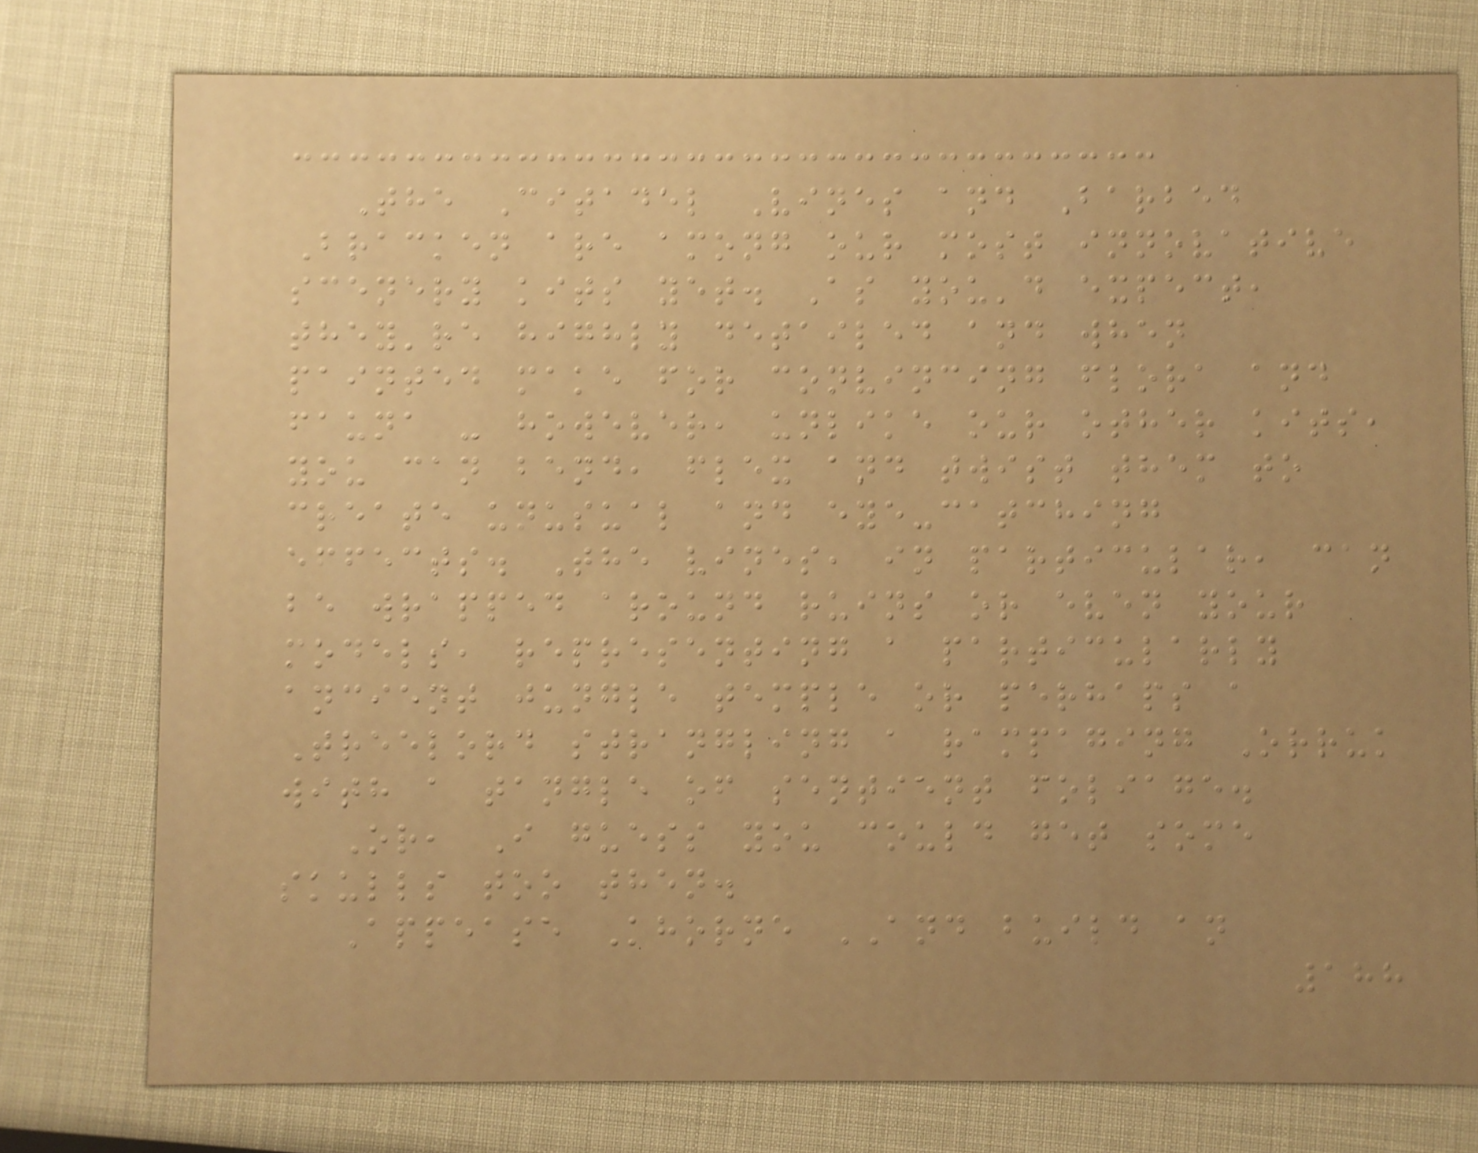The Citadel Vines and Barbed
Bracken are among our most innovative
scenery kits yet. As you'd expect,
they're highly detailed and when
painted make for convincing flora and
fauna - however, unlike our other kits,
you can bend, flex and twist them to
create unusual and eye-catching
effects. The vines, in particular, can
be wrapped around ruins or even your
models, representing a particularly
ancient jungle temple or perhaps a
Treelord strangling a rampaging Orruk
with a tangle of sentient foliage.
Or, I guess you could get some
skulls too then.
Appease Khorne AND build an
188
